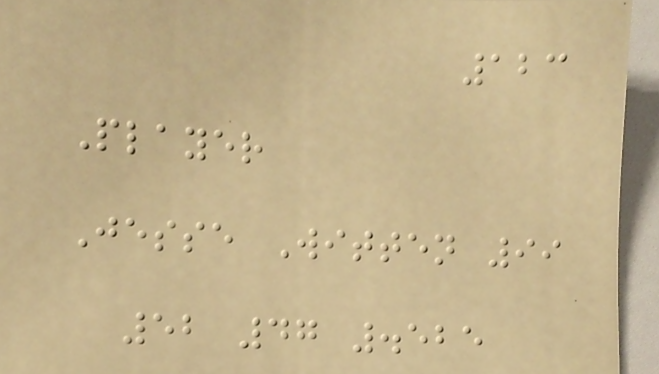123
Player
Jesse Witten 99
52 47 .525
